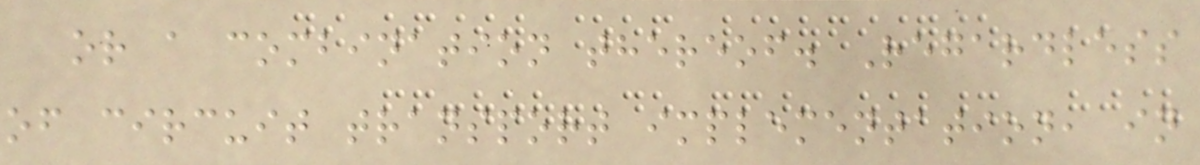or a combination thereof. Regardless
of circuit transport implementation, in
